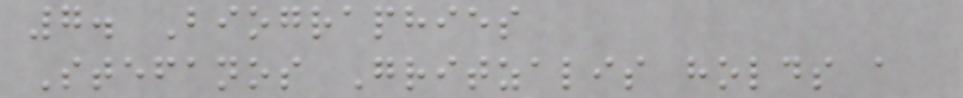7. Biographies
Stefanos Gritzalis holds a
